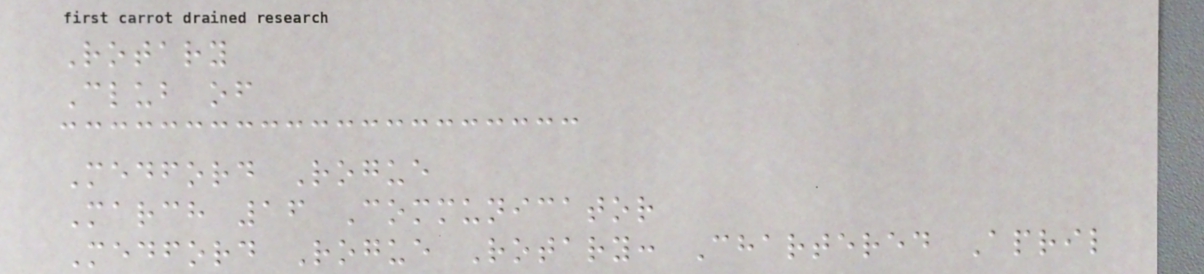Rotary
Club of
Medford Rogue
March 16 Communicator
Medford Rogue Rotary: Chartered April
